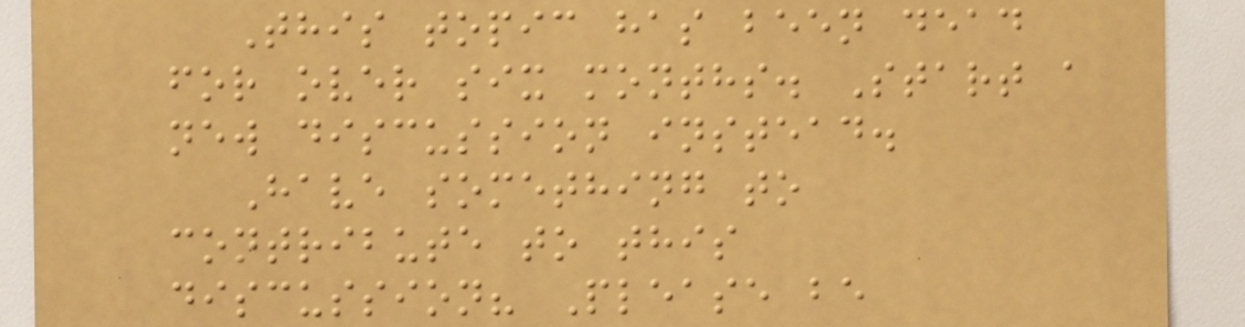This topic has been dead
for over six months. Start a
new discussion instead.
Have something to
contribute to this
discussion? Please be
